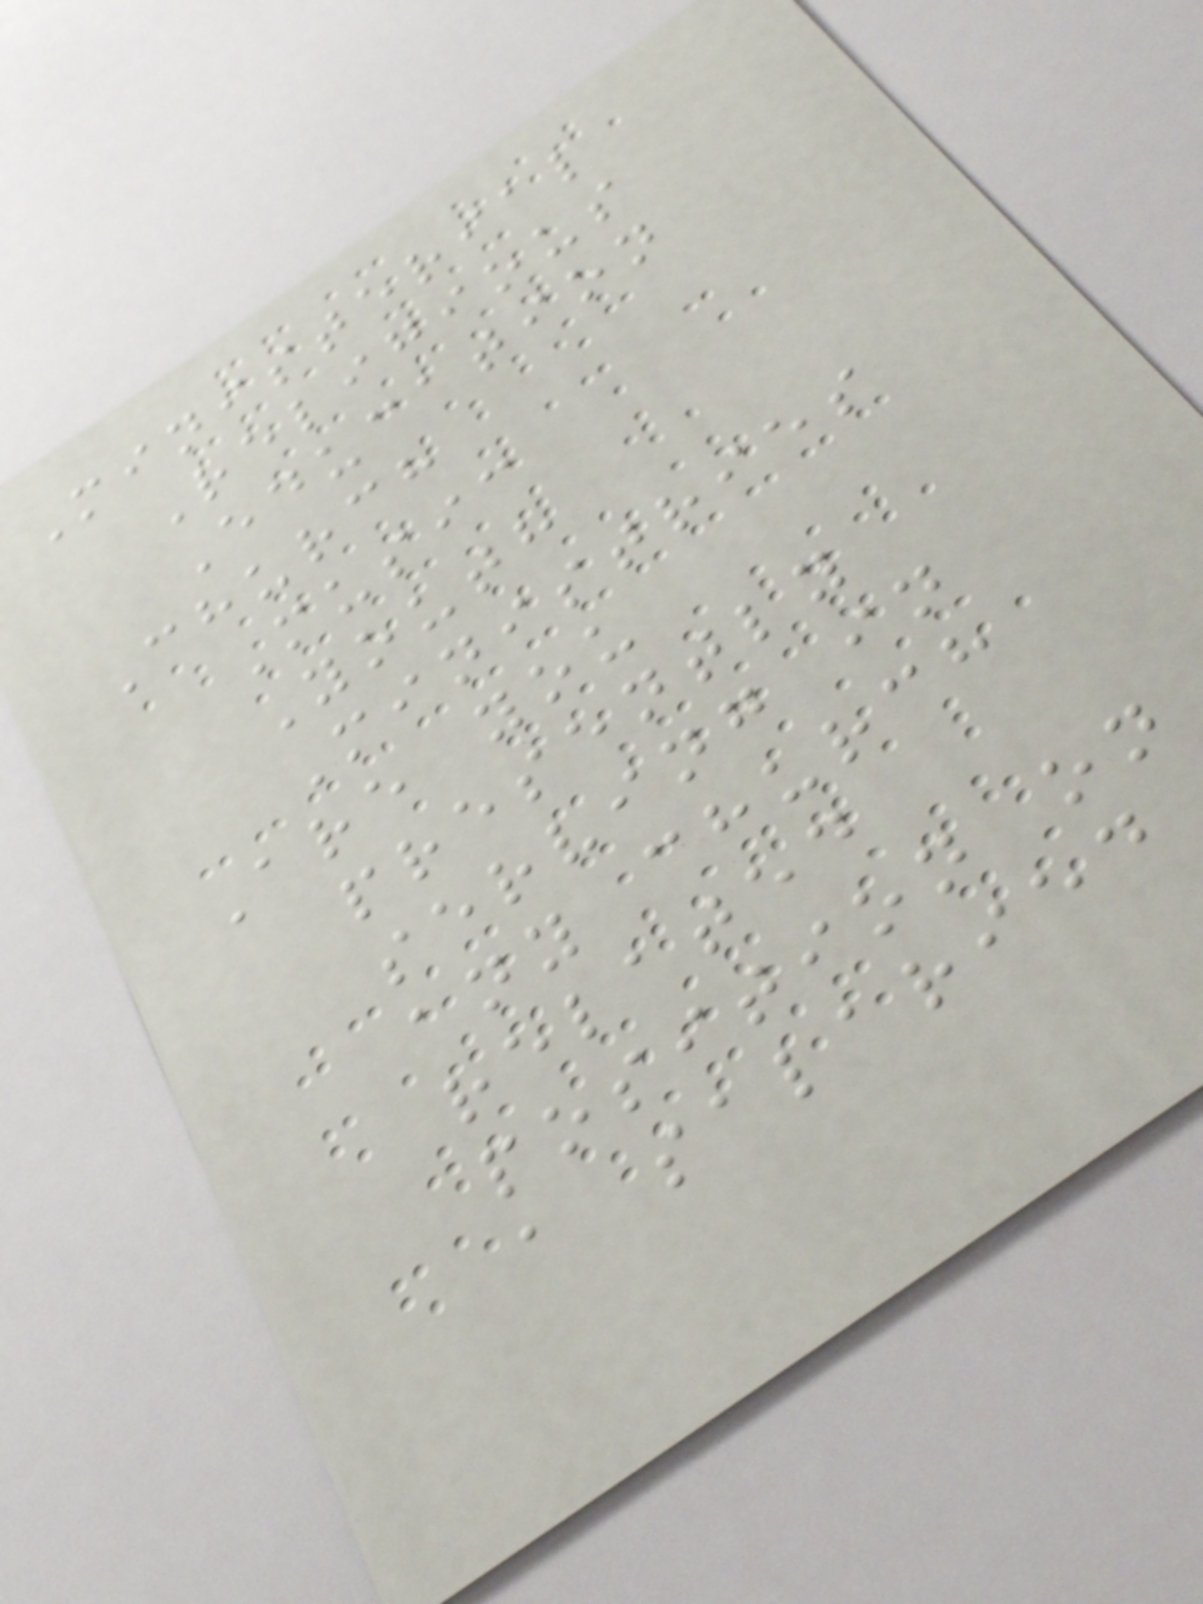Ministerial
Religious
Education
Church
Music
Youth
Ministries
Are you
presently
serving in
any church
related
position on
a salaried
